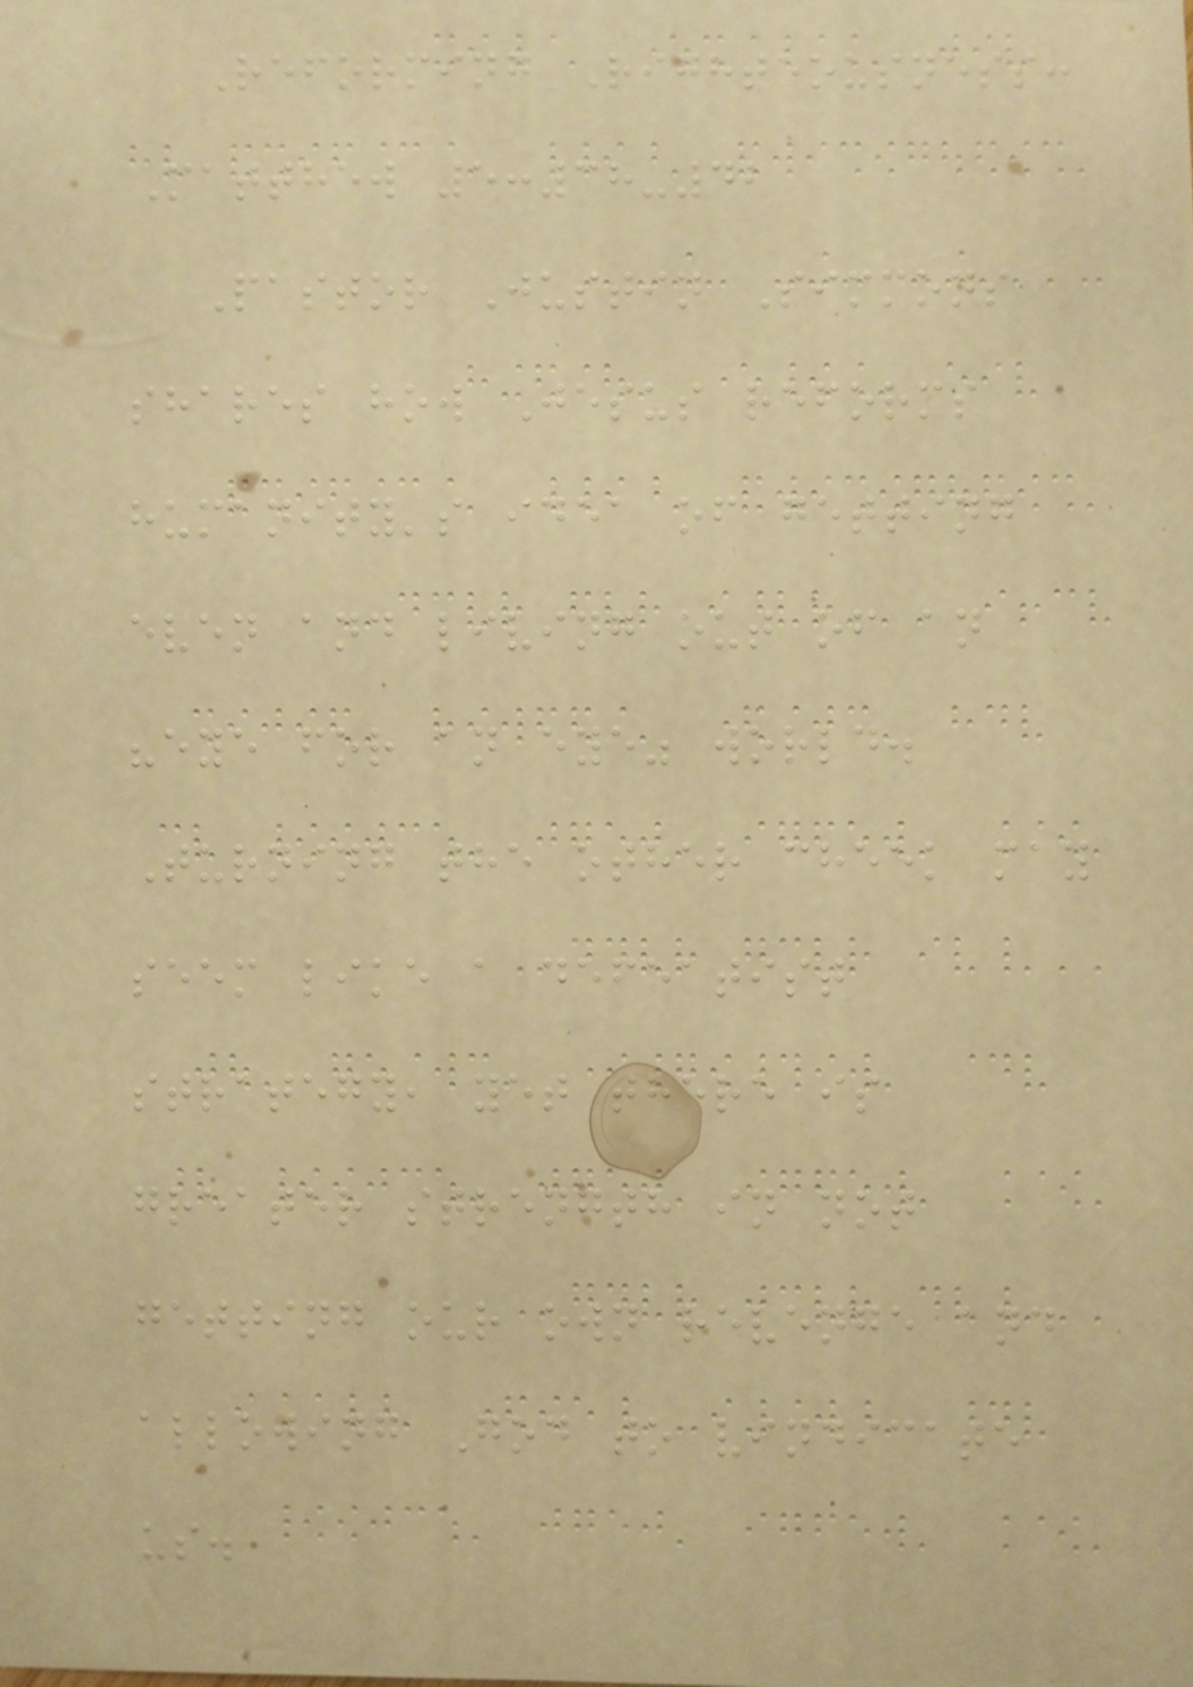Reforming Righteousness:
Matthew 5:38-42
Pastor Justin Simmons
shares how Jesus reforms
humanity's idea of getting
even and living out of an
"eye for an eye" world.
Turning the other cheek may
seem like a defeatist
strategy, yet there is
greater strength in not
getting our own revenge and
allowing God to vindicate
us.
